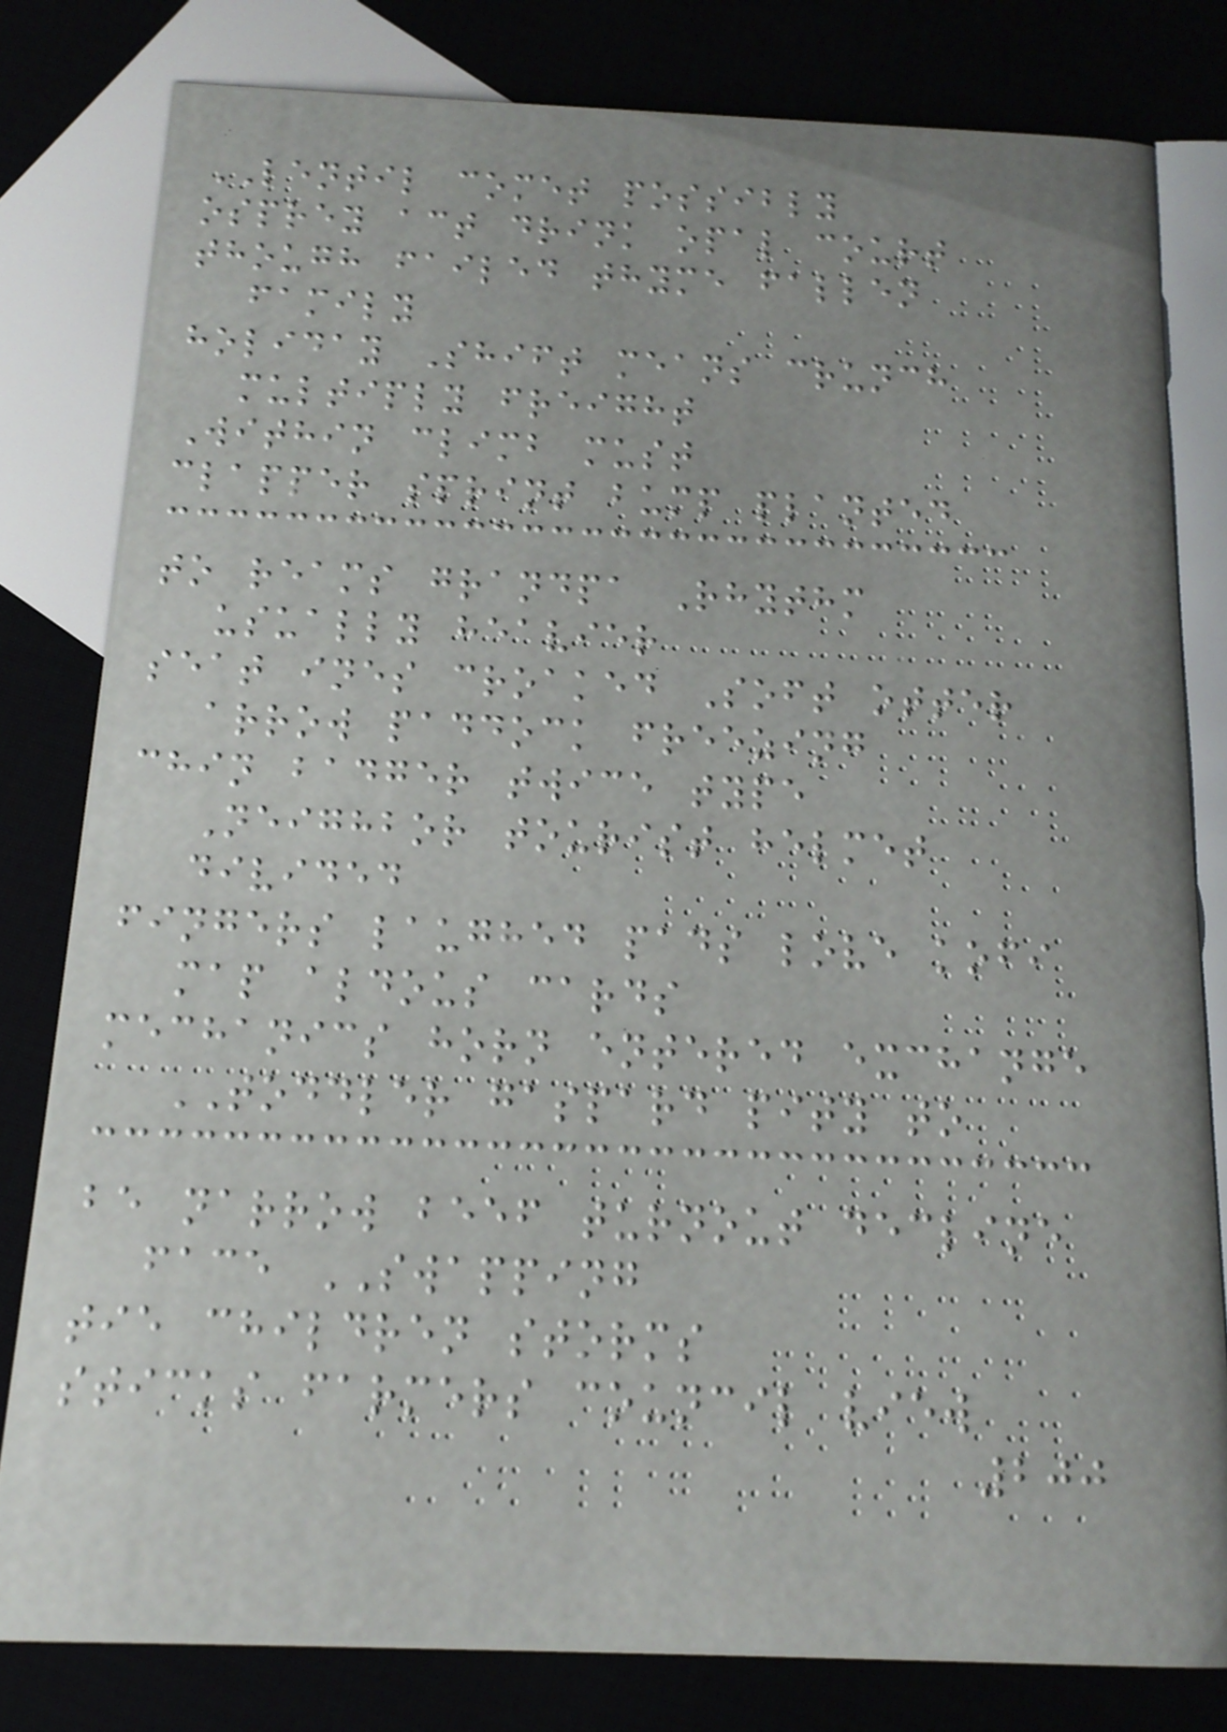LENTIL comet possibly
osprey act drink opal court
though failed thyme fallen
family
holiday Shift means crunch
multiply freight
Within climb must
clapper sprint bump planted
to reams grandpa Rhythm
usually heavier
seat ines croaked Soft otter
arrow paddock freezing
chin badger twice type
Neighbor tourist helmet
divided
fingers laughed pads love kofi
map aldous cards
mechanics horn entered exchange
TODDLER gaspard pity to
be narrow beef turnout decline
face SWAPPING
tie children storms
sticks farmers council view
200
